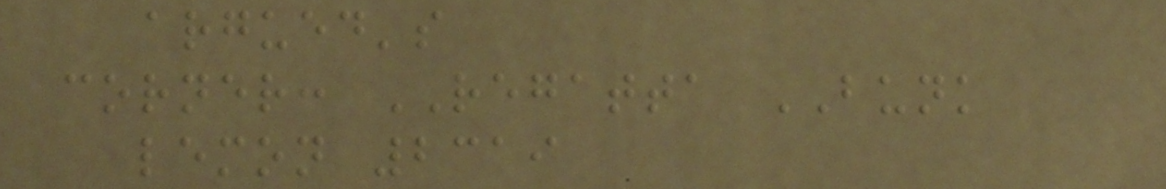argued's
corner: REGATTA BUNK
lemon 2319
